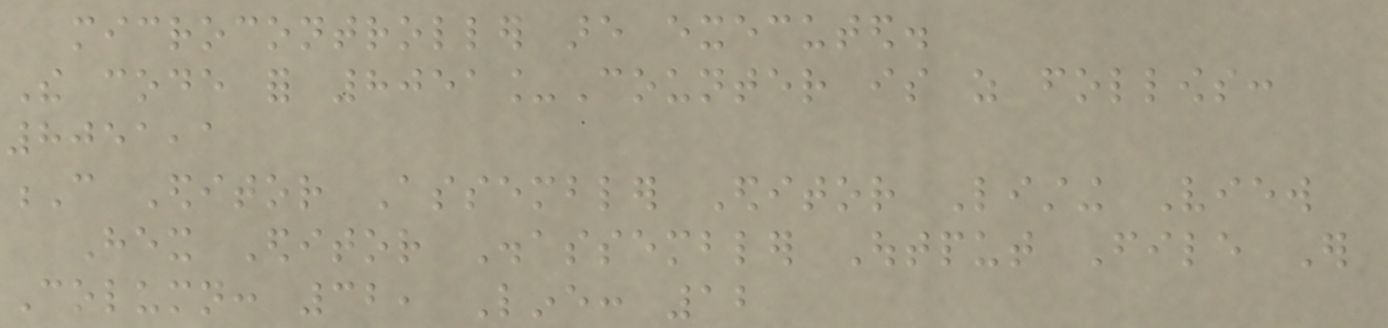microcontroller are executed.
The code for 8051_Counter is as follows:
8051,1
C Editor Assembler Editor Listing View
Hex Editor Disassembler Output File Er
Column: 32, Line: 12
